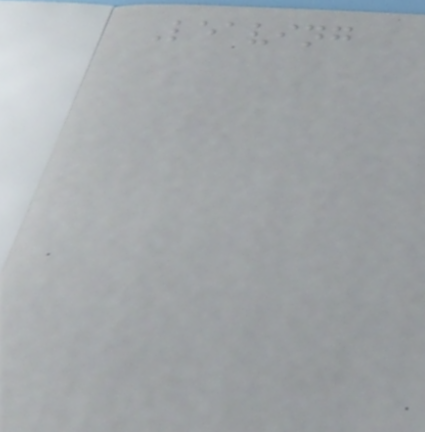Leaving
